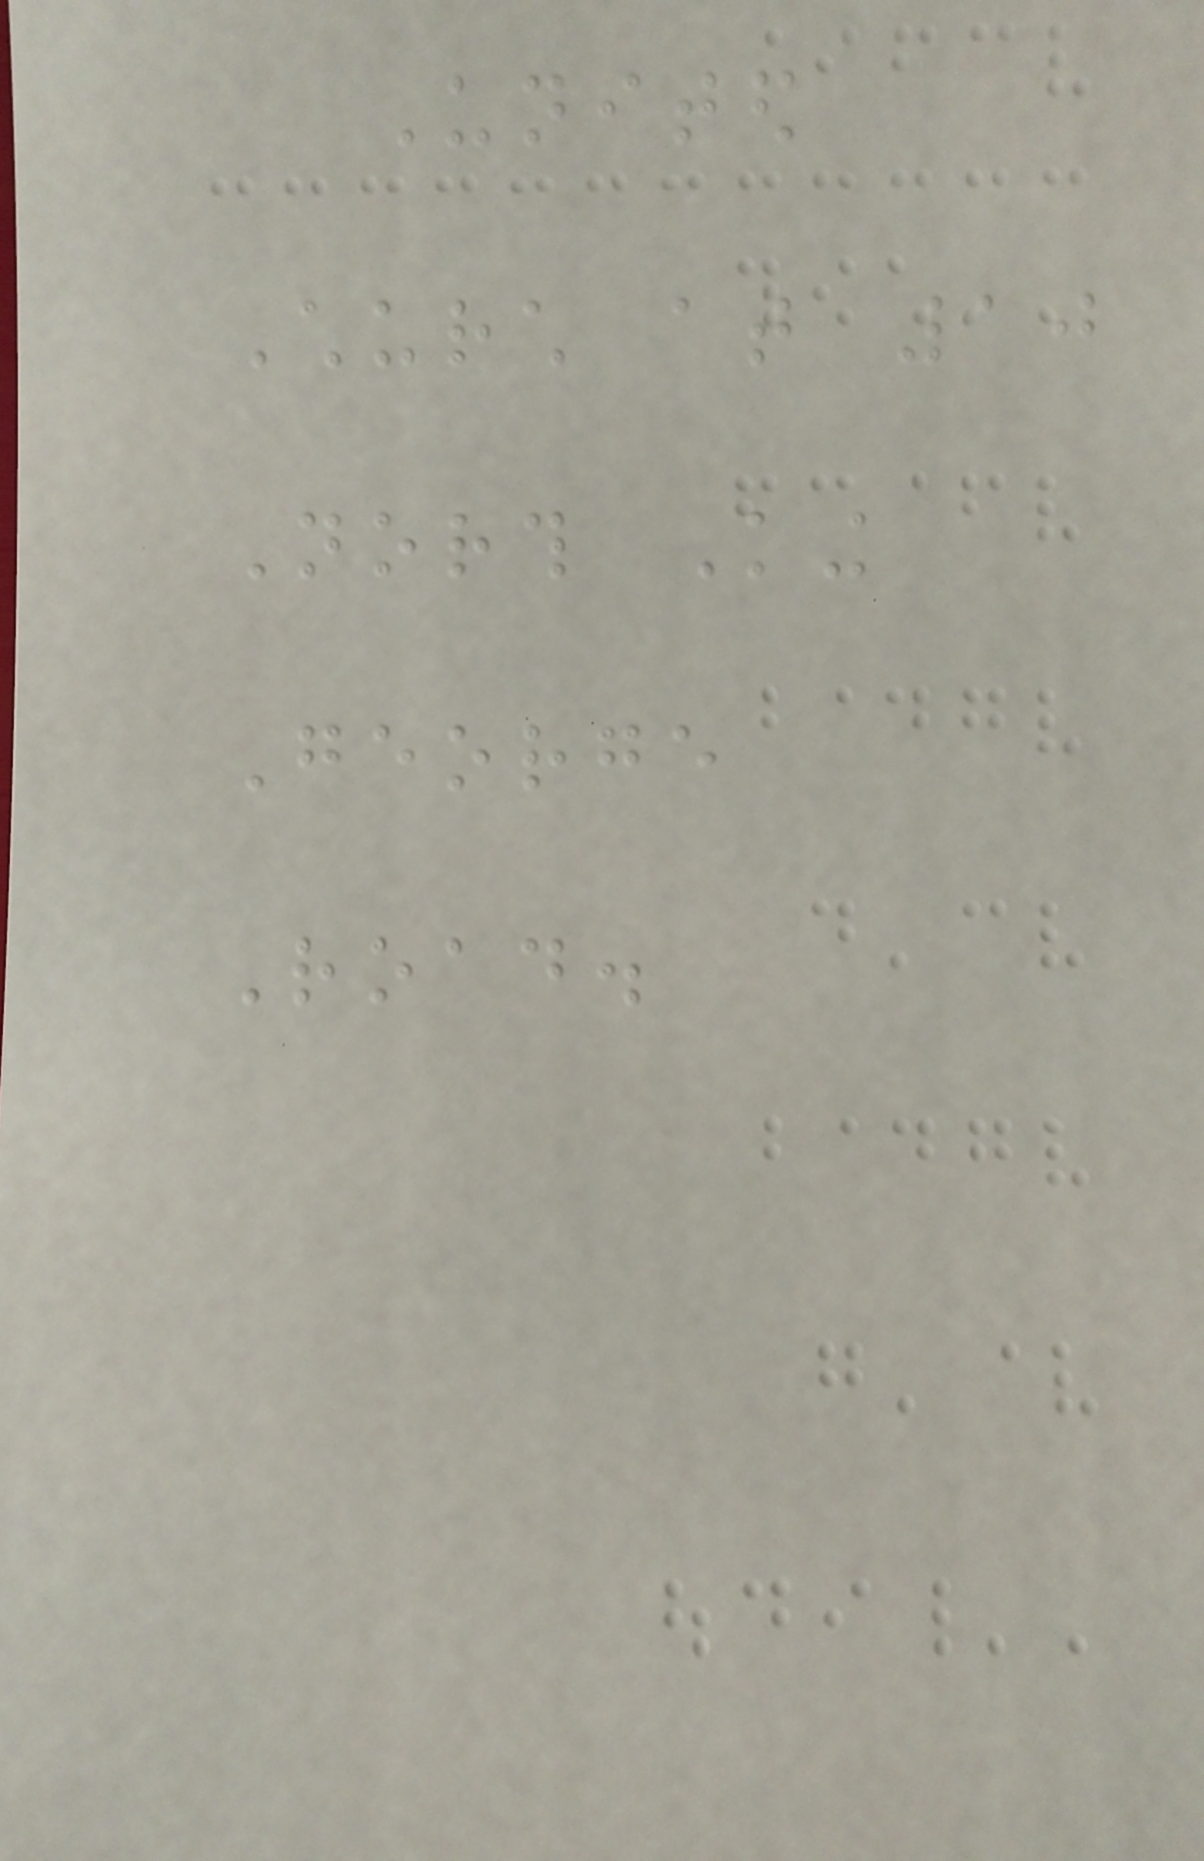United
Church at 10
North King
George
Road.
